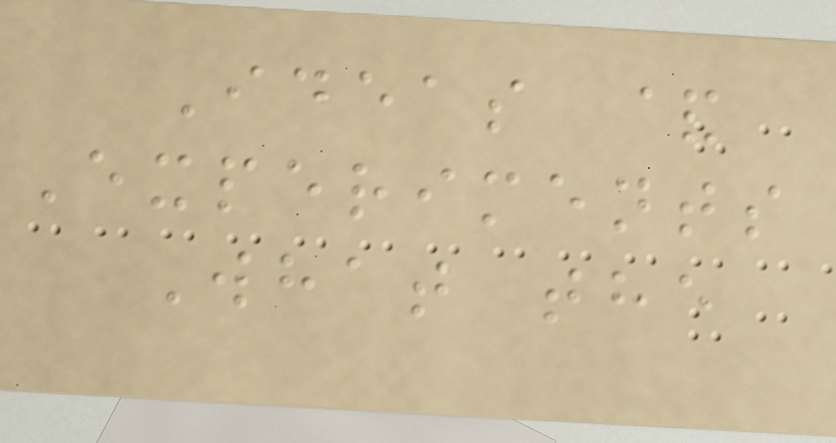Ideas &
Experiments
What the
